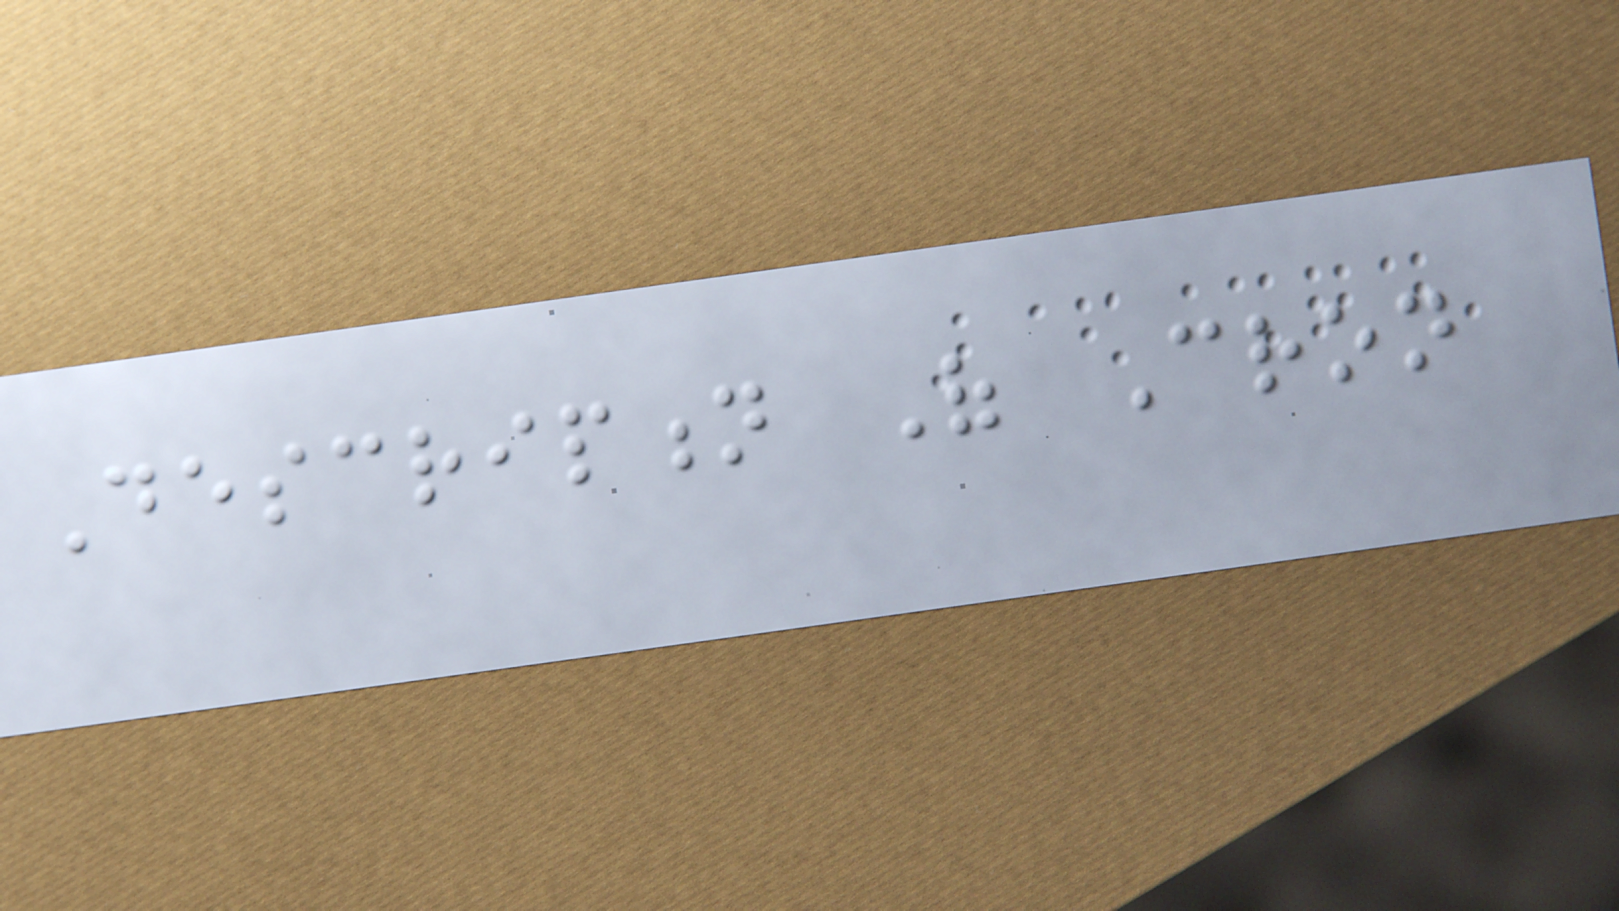Description Of Cron
